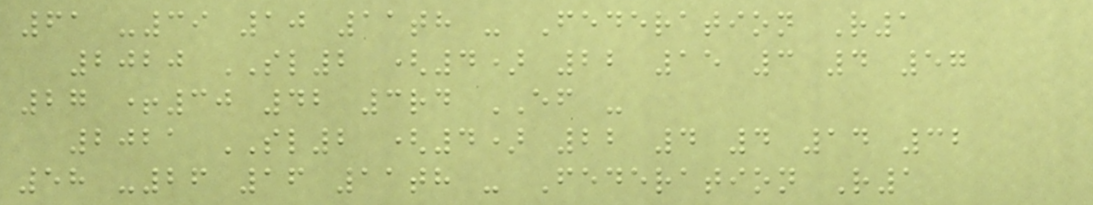61 -39 10 11th - Federation R1
2020 SL2 (4) 22 15 3 4 57
27 +30 42 3rd EF -
2021 SL2 (4) 22 4 4 14 32
58 -26 16 11th - Federation R1
